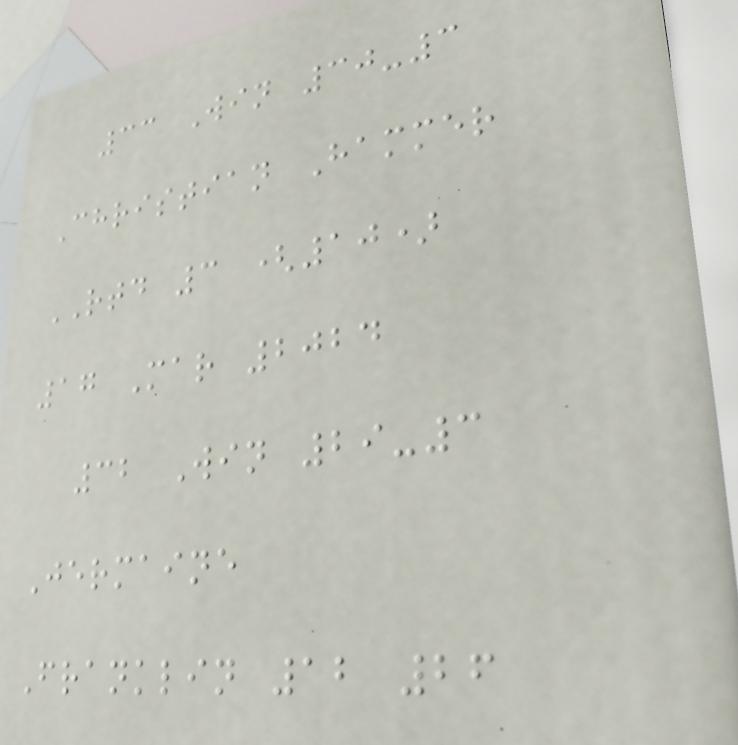33 Win 30-3
Christian Hammer
RTD 3 (10)
17 Mar 2024
32 Win 29-3
Jermaine
Franklin 12 26
